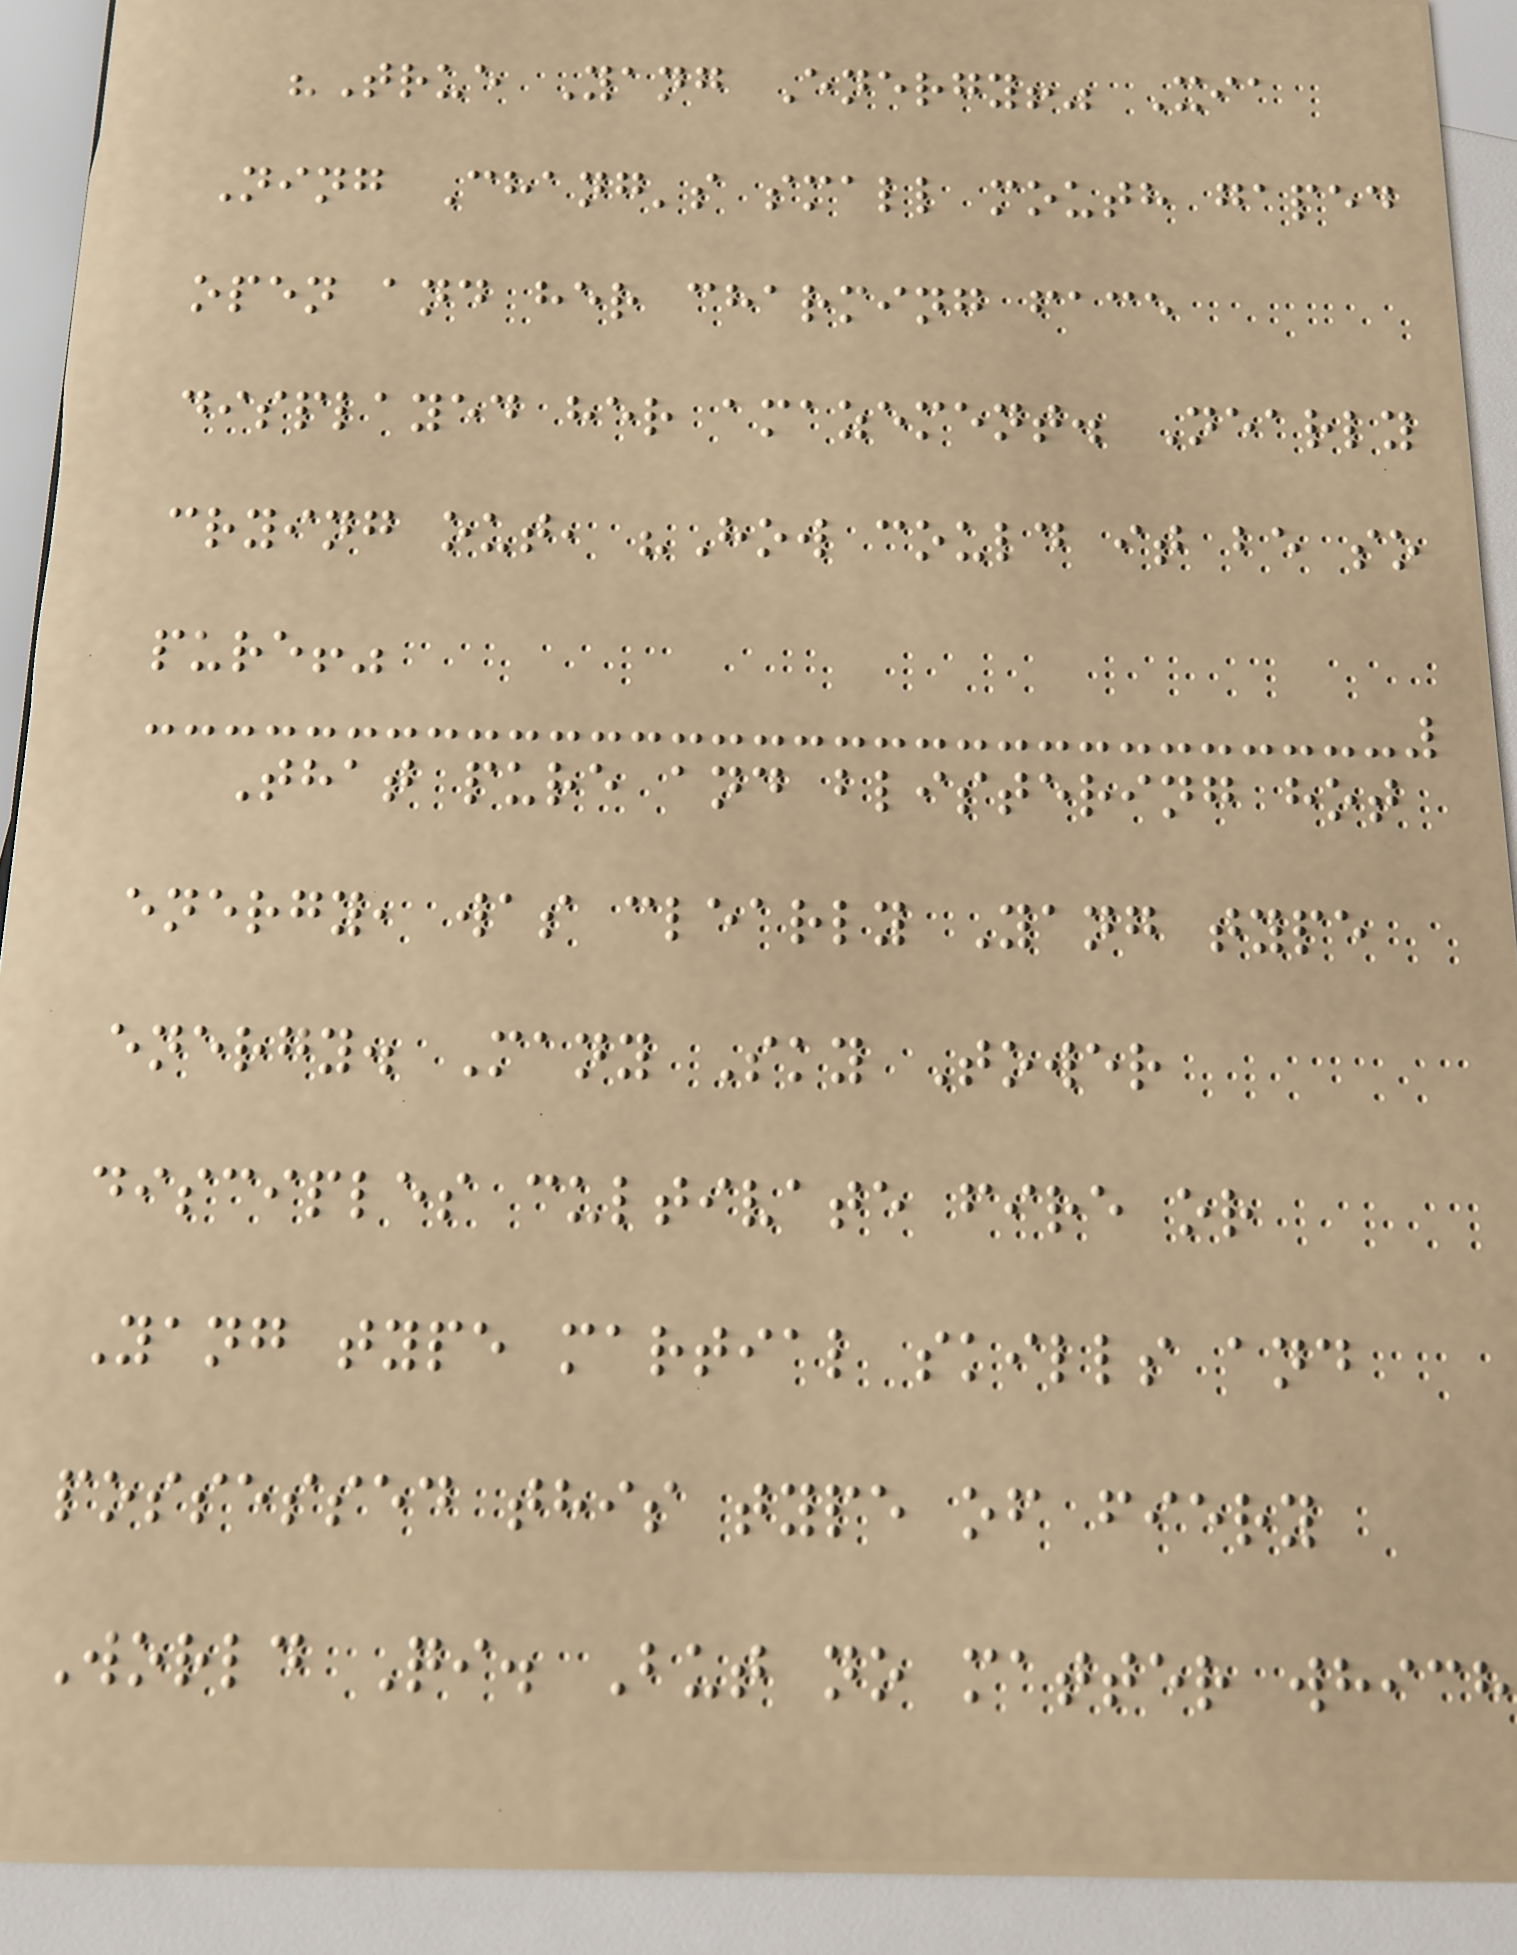"True Yang Energy!" Xia
Ning Chang's small mouth gaped
open and her charming face
displayed her amazement. Nearly
crying out, "How could it be so
pure!"
That pure and blistering hot
energy, was clearly Yang type
energy. Many Sky Tower
disciples cultivate fire or
Yang type martial skills and
possessed this type of fiery
World Qi. But no matter which
